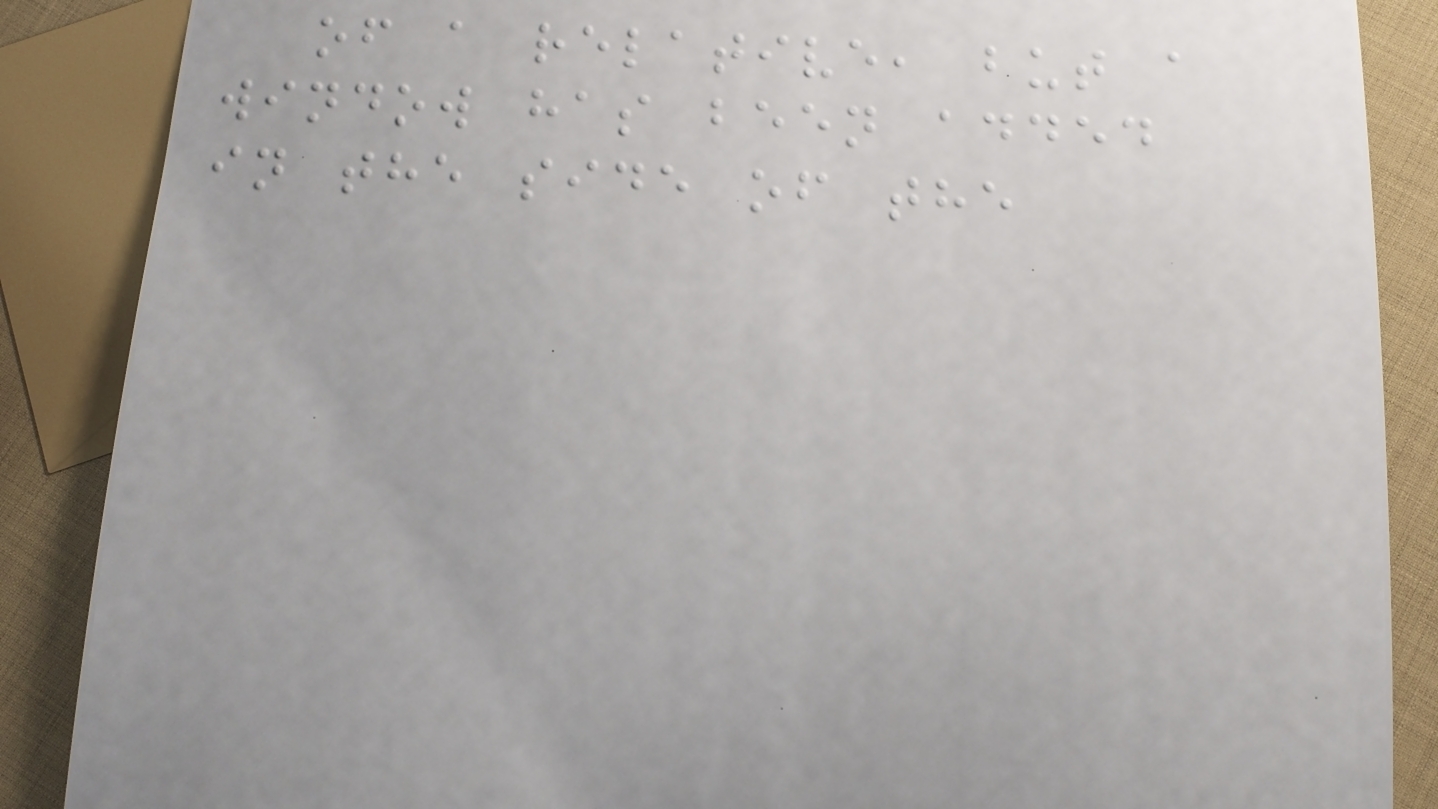of a relative, but a
window has been added
in the side of the
